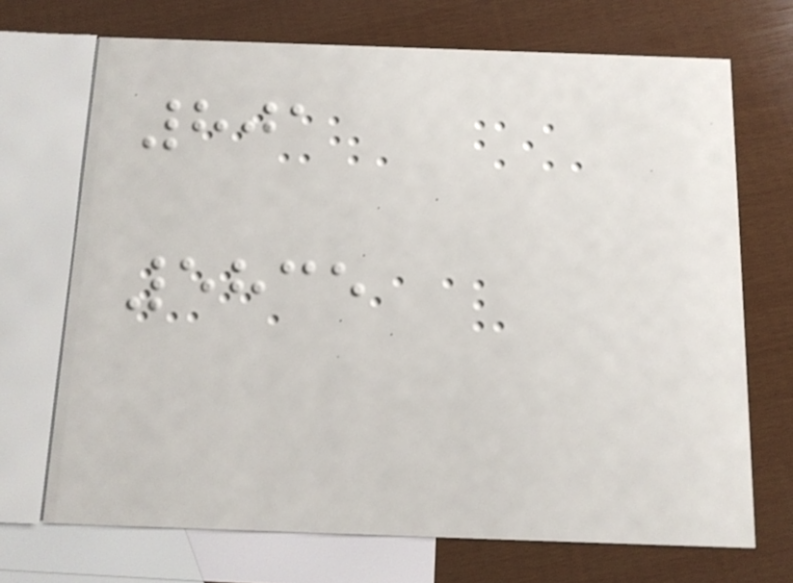801
5835
